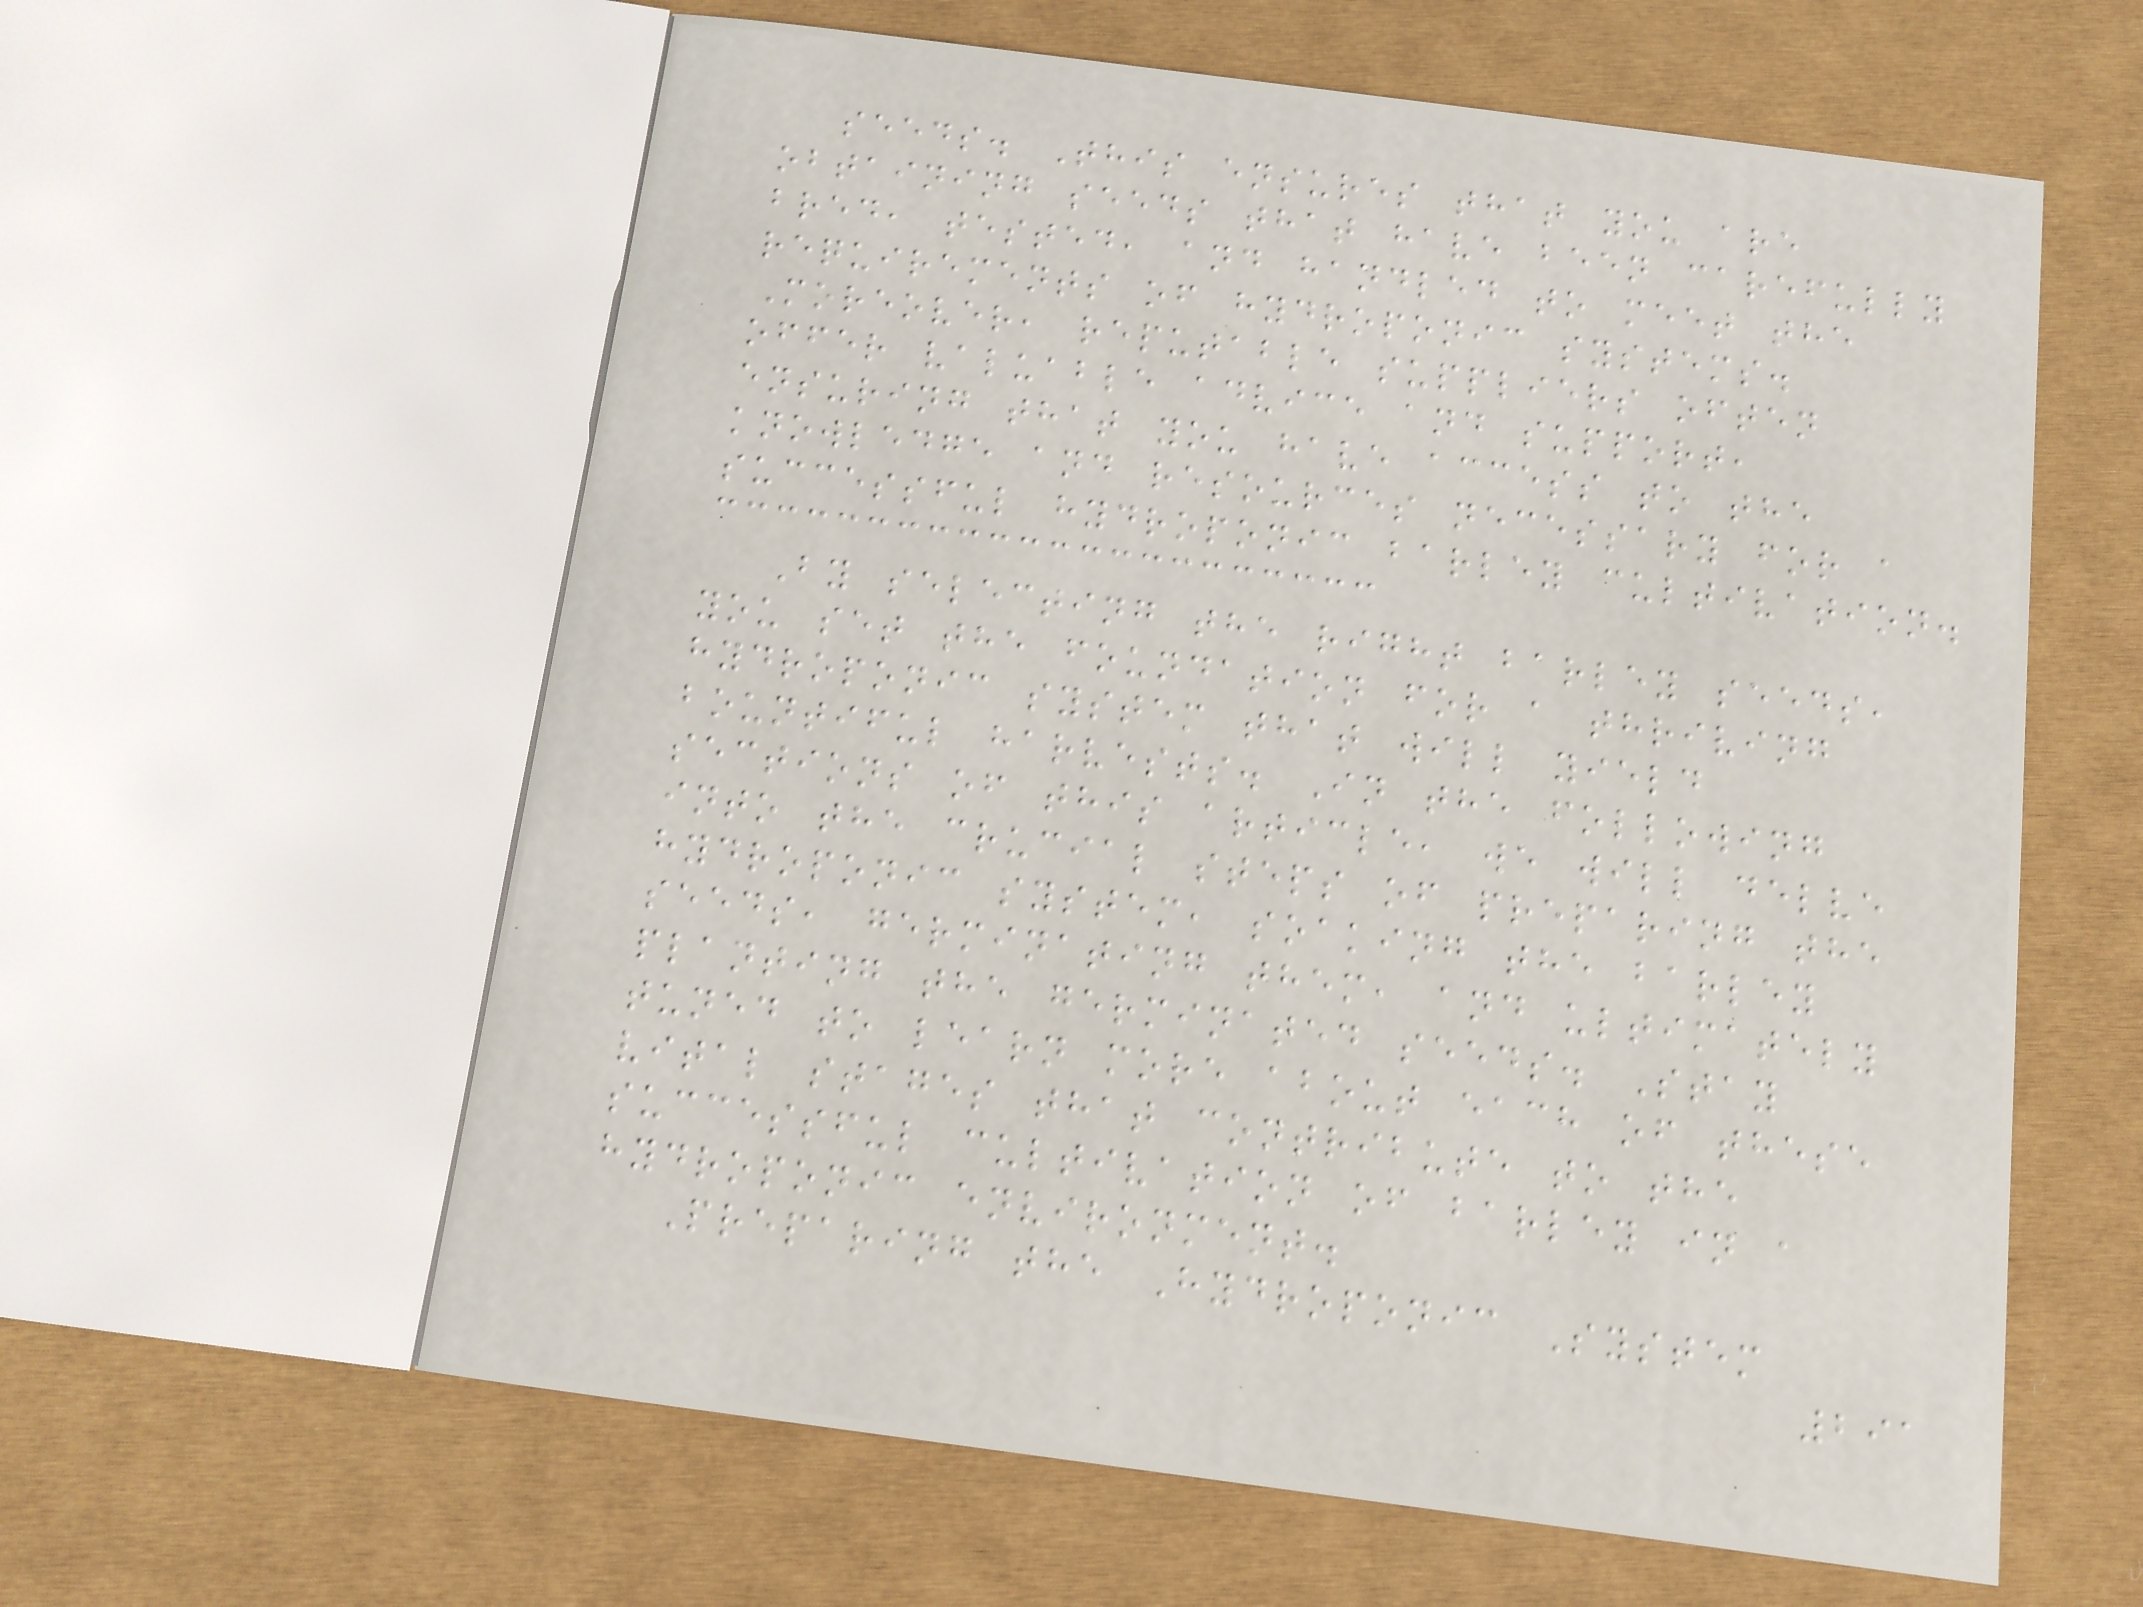seeds. This ensures that you are
obtaining seeds that have been carefully
bred, tested, and handled to meet the
requirements of hydroponic systems.
Moreover, reputable suppliers often
offer valuable advice and support,
ensuring that you have access to the
knowledge and resources necessary for a
successful hydroponic barley cultivation.
By selecting the right barley seeds,
you set the foundation for a thriving
hydroponic system that will yield
bountiful harvests. In the following
sections of this article, we will delve
into the crucial steps of preparing the
hydroponic system, soaking the barley
seeds, germinating them, and ultimately
planting the germinated seeds. Stay
tuned to learn more about each of these
vital stages that contribute to the
successful cultivation of barley in a
hydroponic environment.
Preparing the Hydroponic System
291
